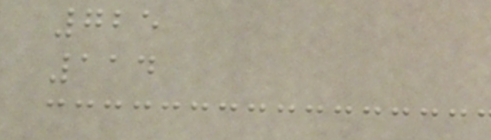725
114
